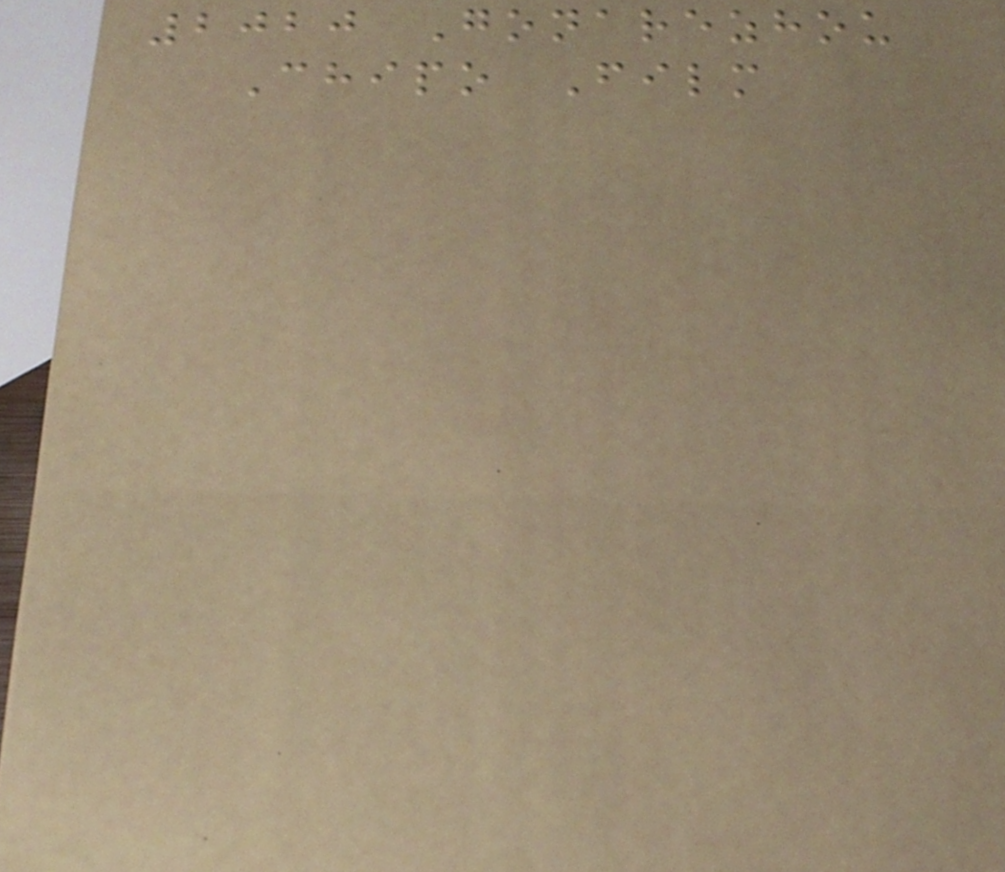2020 Gonarezhou
Chipo Film
